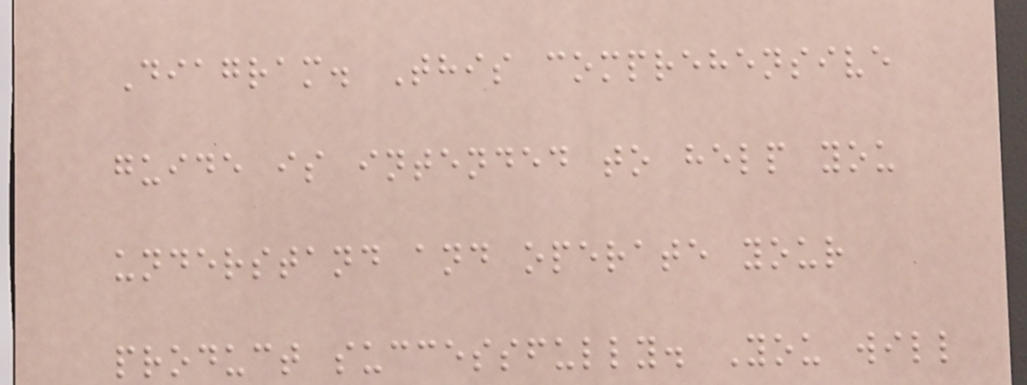Diagram. This comprehensive
guide is intended to help you
understand and operate your
product successfully. You will
